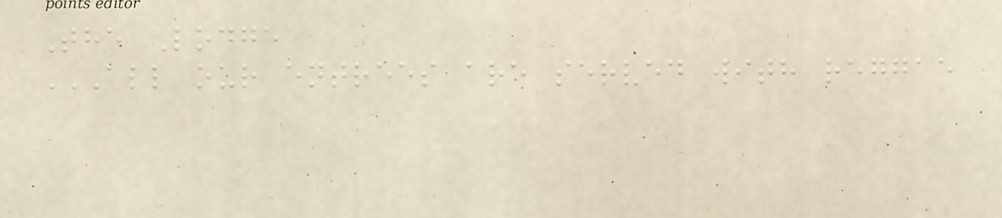The Lodge
ALL OUR ENTREES ARE SERVED WITH REGGAE
